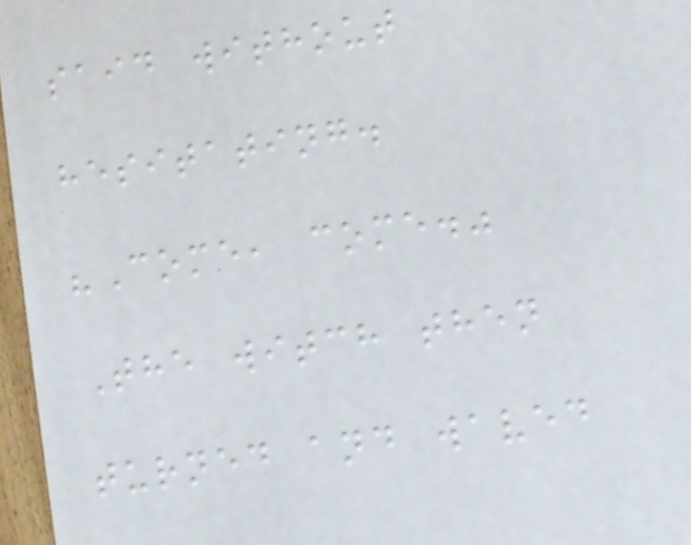said without
hesitating.
"Come, come."
The witch then
turned and waved
